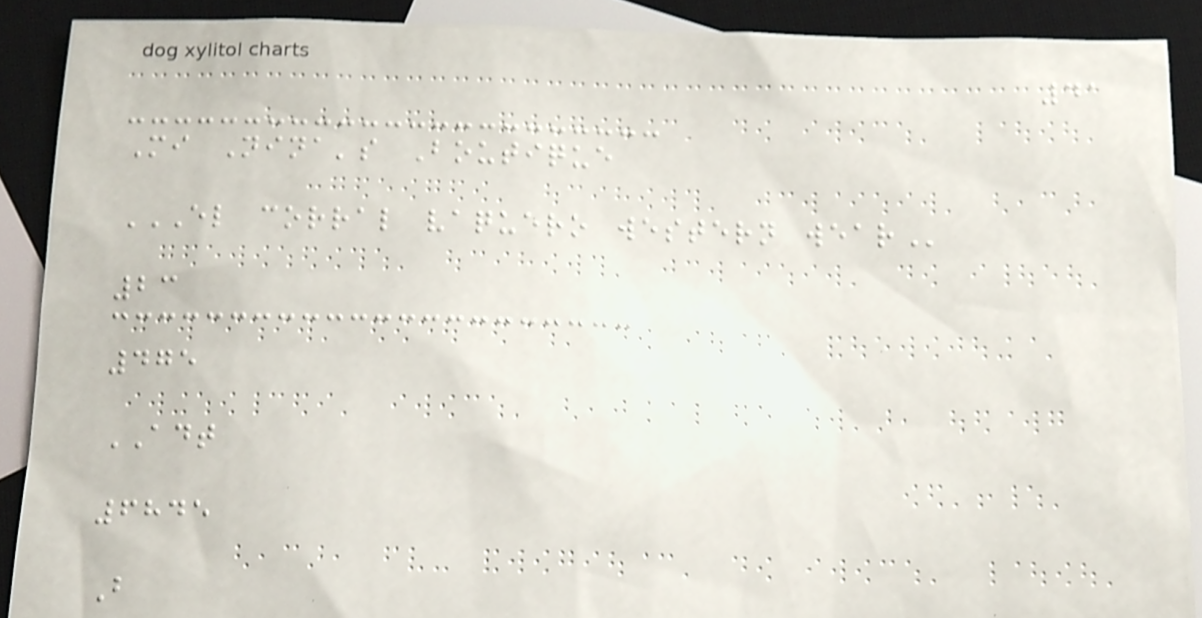41
Mi Nina's Boutique
EL CORRAL VAQUERO WESTERN WEAR
23
475
ADT
6845
B
